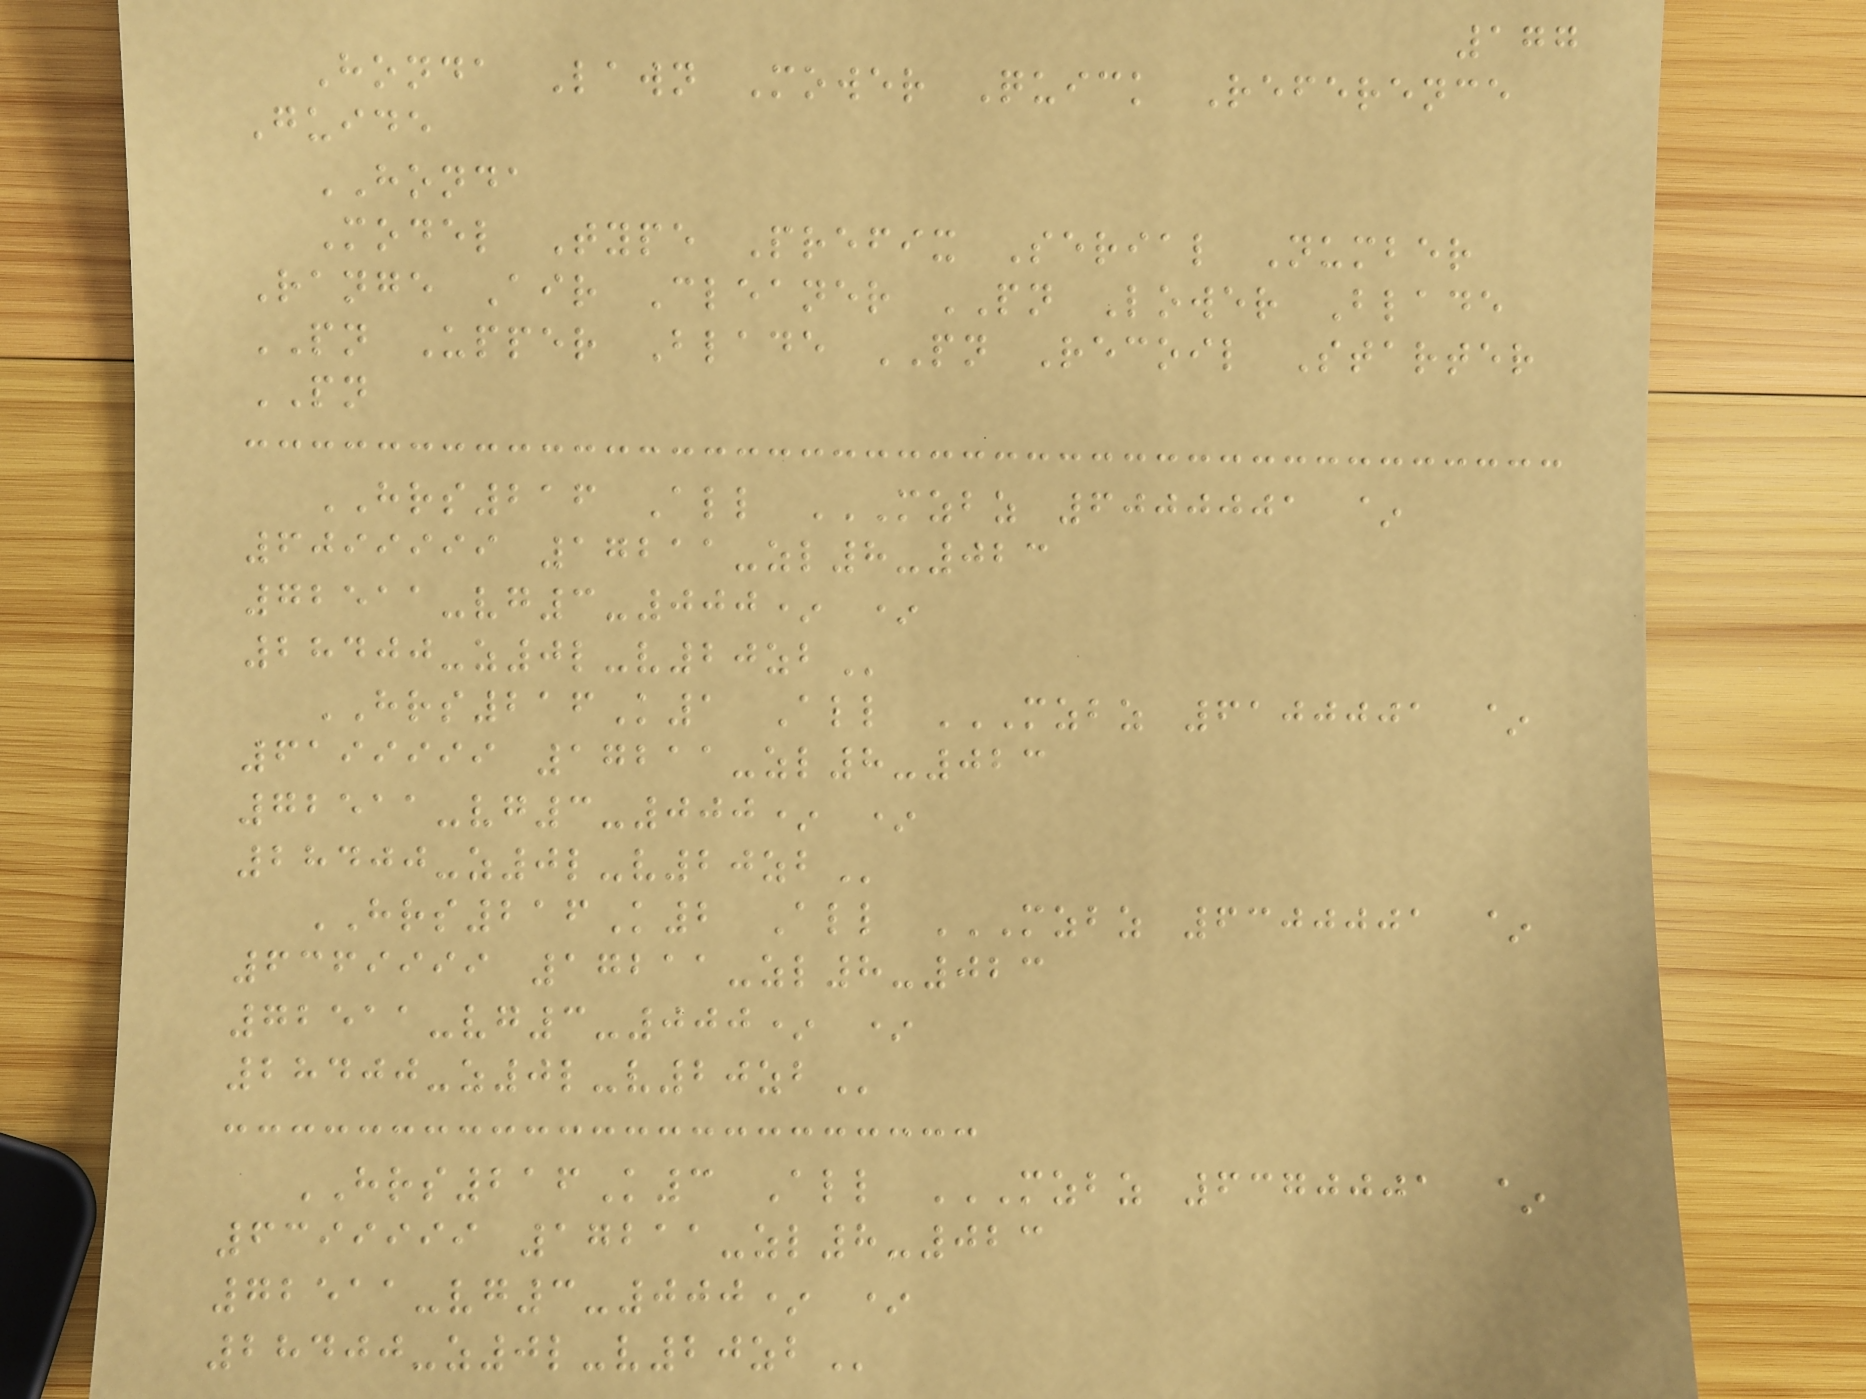177
Honda Lawn Mower Quick Reference
Guide
HONDA
Model Type Prefix Serial Number
Range Air Cleaner PN Lower Blade
PN Upper Blade PN Recoil Starter
PN
HRS216 All MZBZ 6000001 ~
6099999 17211-ZL8-023
72511-VG3-000* *
28400-Z0L-V20ZB
HRS216K1 All MZBZ 6100001 ~
6199999 17211-ZL8-023
72511-VG3-000* *
28400-Z0L-V20ZB
HRS216K2 All MZBZ 6300001 ~
6369999 17211-ZL8-023
72511-VG3-000* *
28400-Z0L-V20ZB
HRS216K3 All MZBZ 6370001 ~
6399999 17211-ZL8-023
72511-VG3-000* *
28400-Z0L-V20ZB
